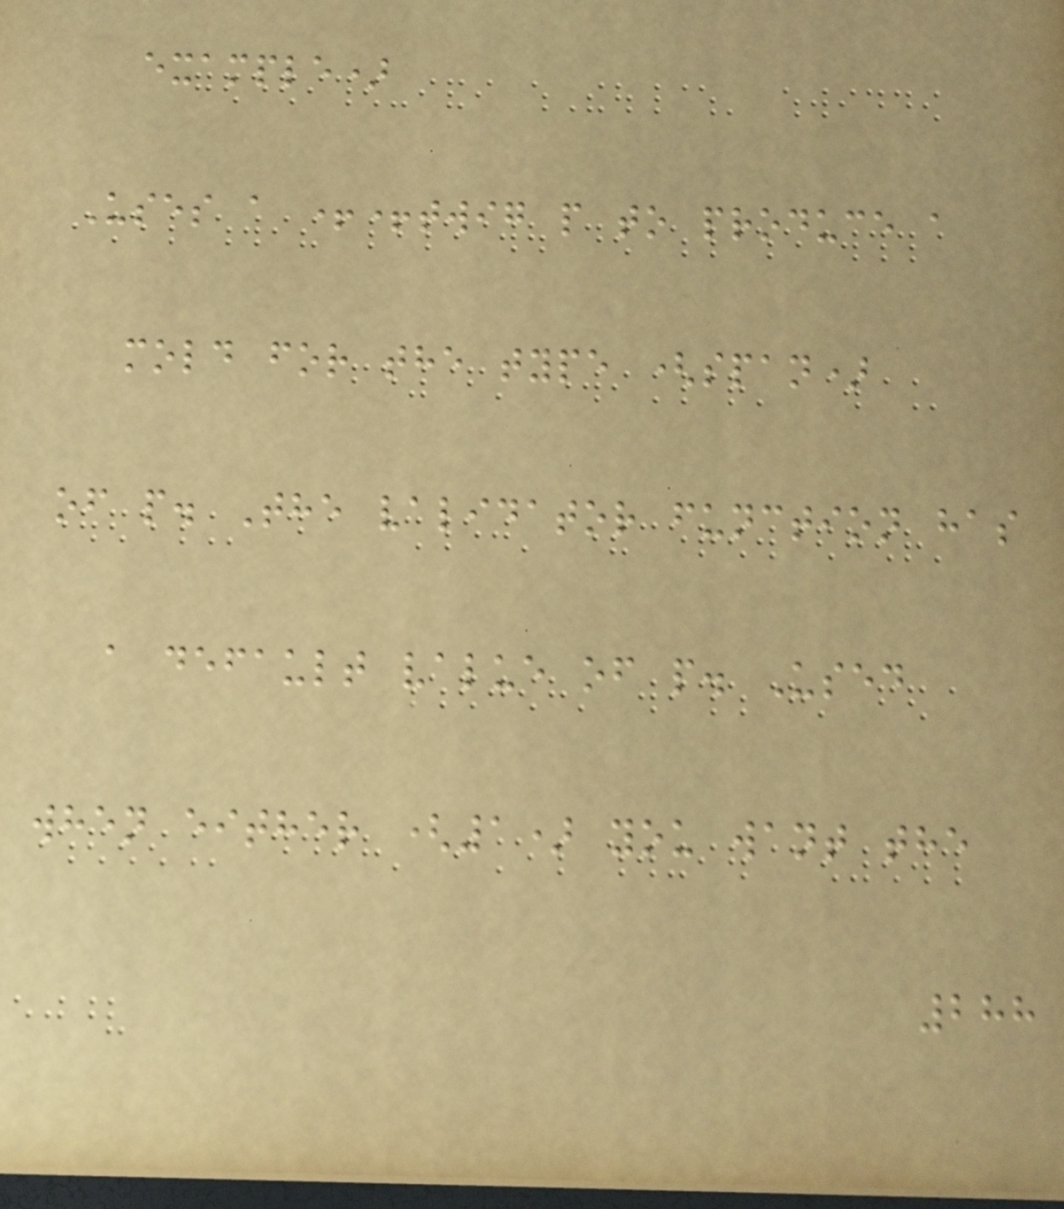example)
Uses a ++twig p to produce a
mold for the type (span)
of p. The validator function has
a default value of p. Used
when either (1) you want the
288
